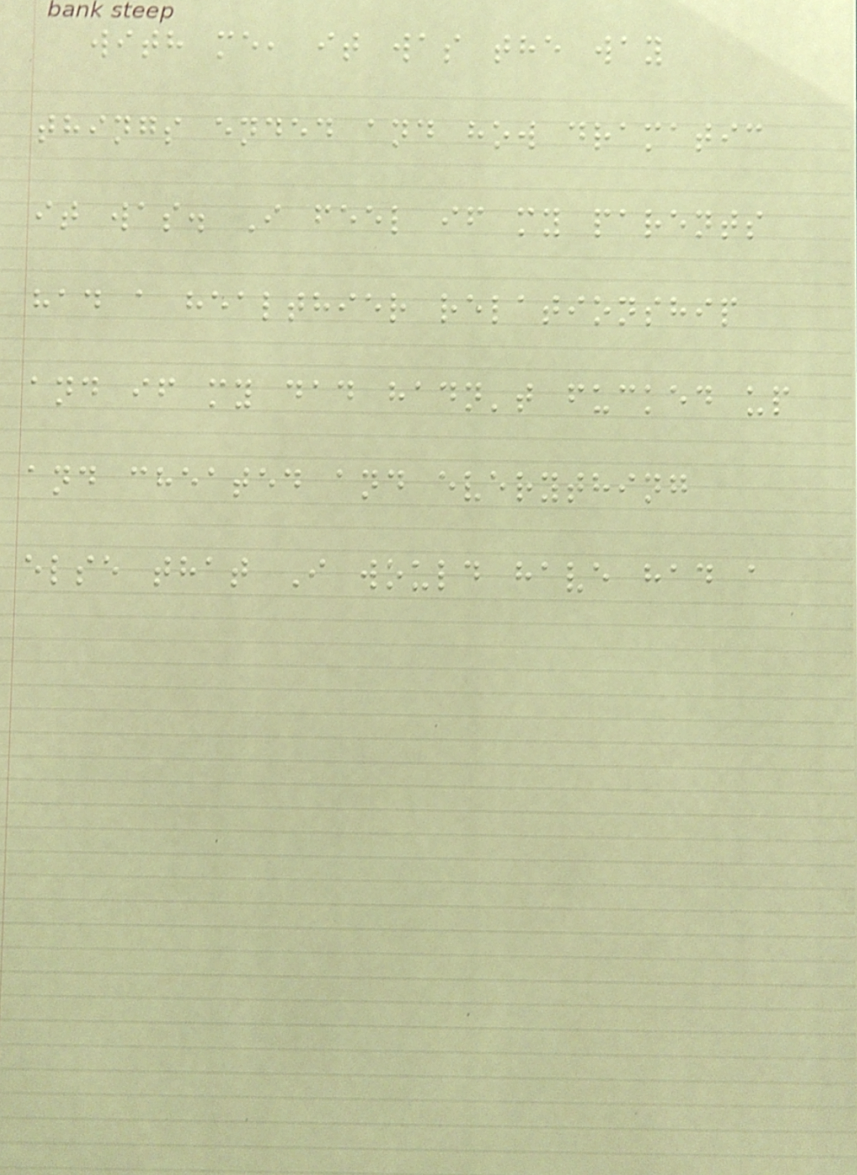with me, it was the way
things ended and how dramatic
it was. I feel if my parents
had a healthier relationship
and if my dad hadn't fucked up
and cheated and everything
else that I would have had a
